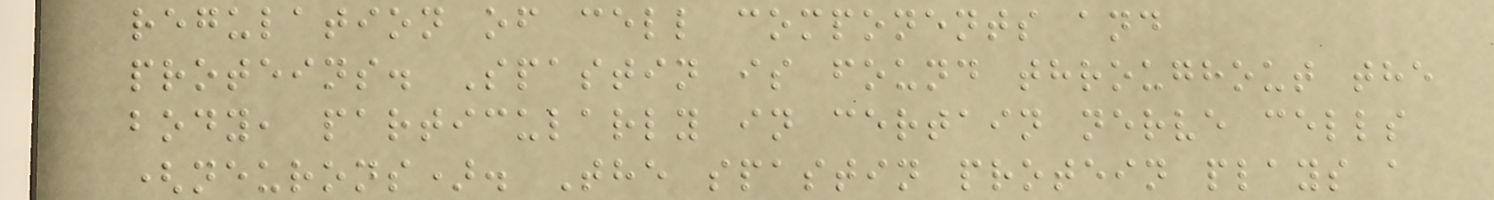regulation of cell components and
proteins. Spastin is found throughout the
body, particularly in certain nerve cells
(neurons). The spastin protein plays a
